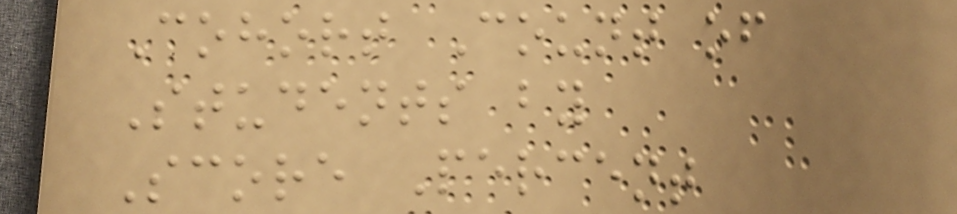Cohort Count of
Students by
Score Percent
